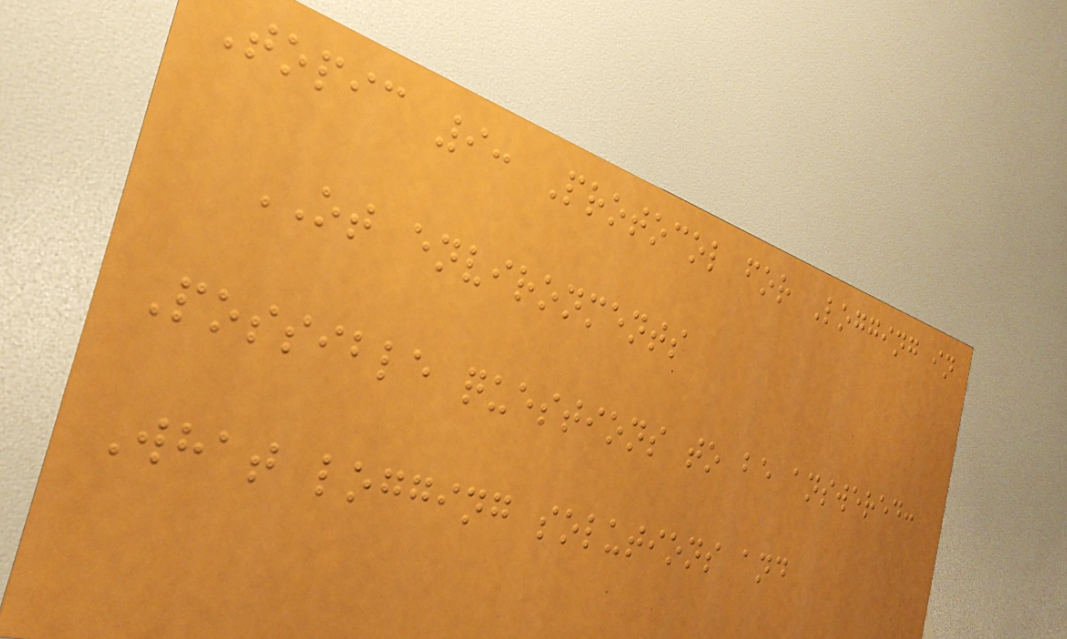Topic 9: Protocol for Logging in
OT environments
Possible questions to be answered:
What logging solutions and
